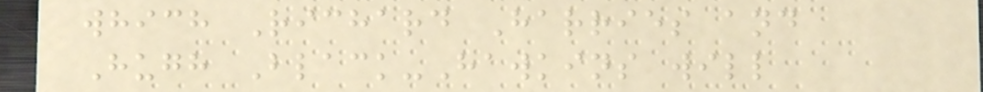which Richard Harries and
Hugh Black-Hawkins will
